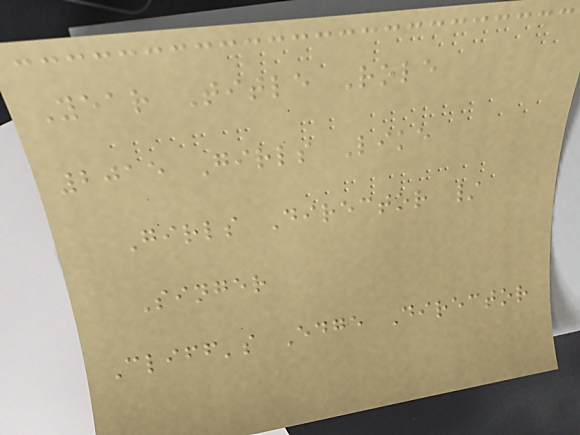Year Title Role
2015 Girls Like
Girls Director /
Singer
Cliff's Edge Director
